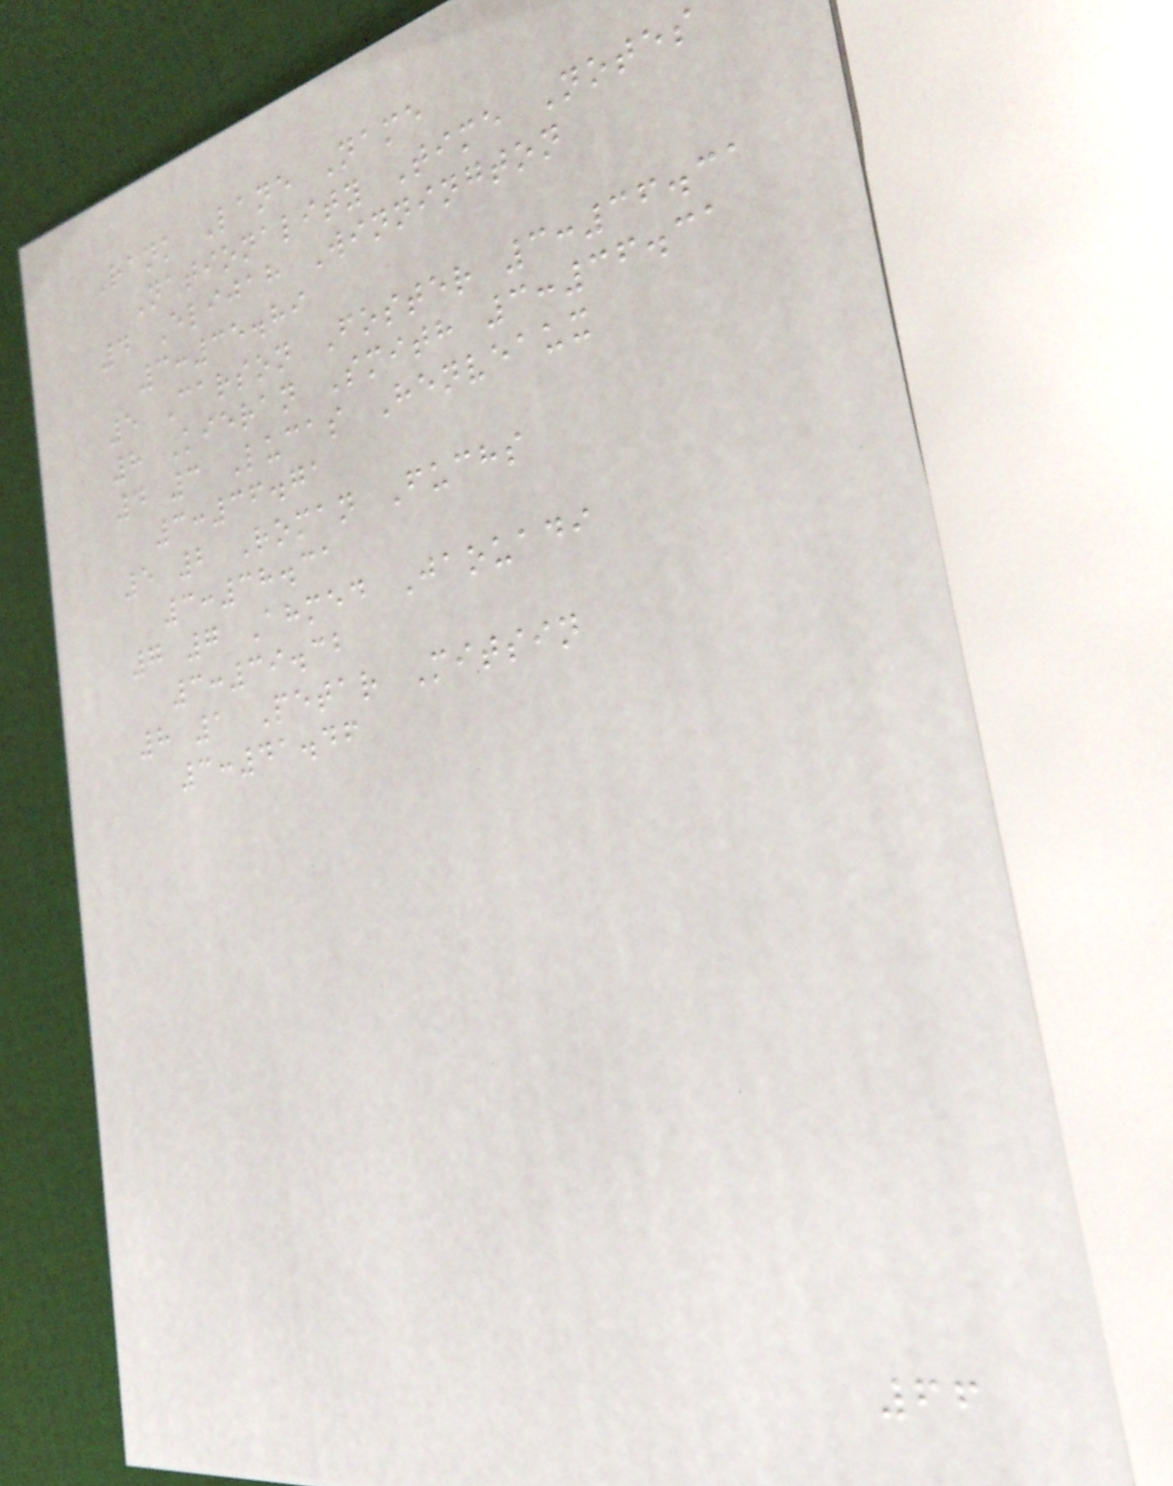Rank Lane Name
Nationality Time Notes
4 Elijah Winnington
3:35.89
5 Carson Foster 3:36.31
8 Kieran Smith 3:36.31
4 3 Lucas Henveaux
3:36.71
5 2 Roman Fuchs
3:38.31
7 7 Ahmed Jaouadi
3:39.32
8 1 Petar Mitsin
3:41.46
66
